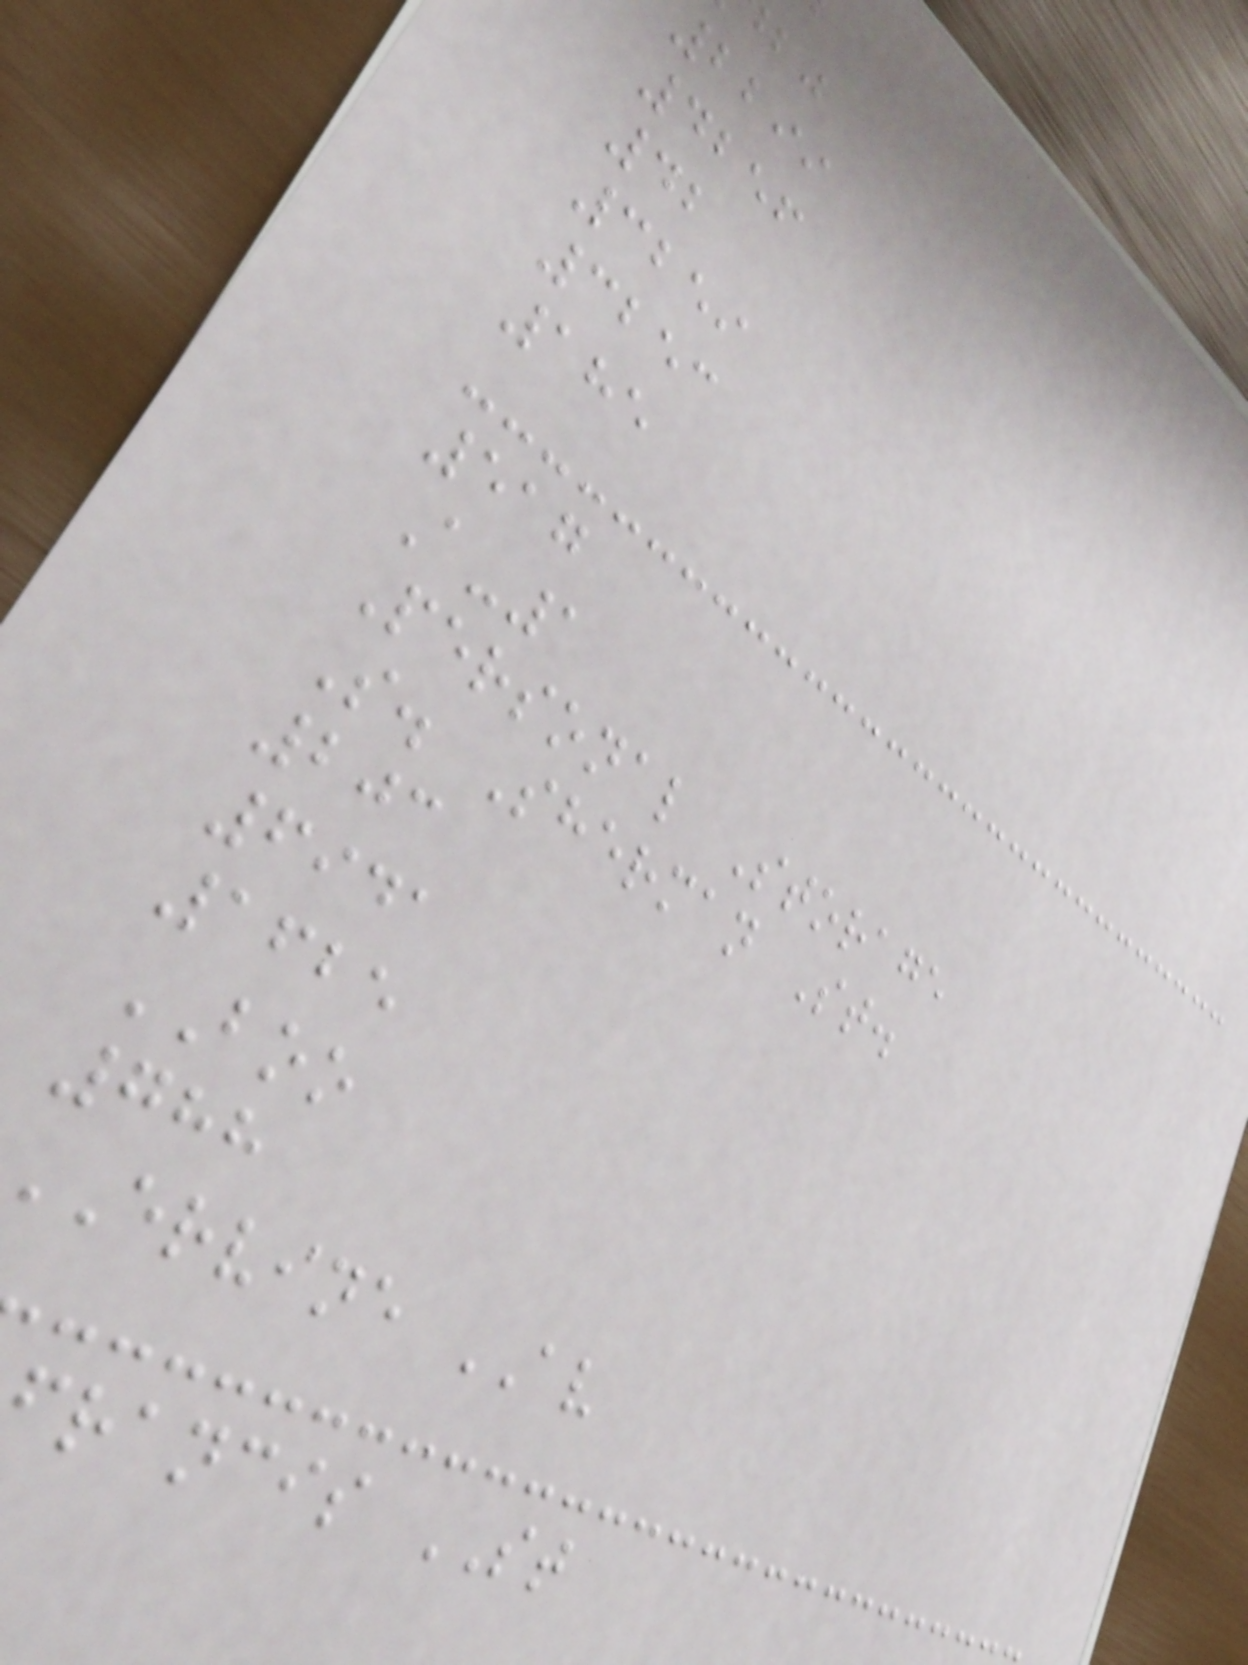2299
4256
42
3259
3253
185
517
A-1
Personal Storage
S. Sherman St.
203
6941
1625
BOO
788
ervine AV
rancis ST
